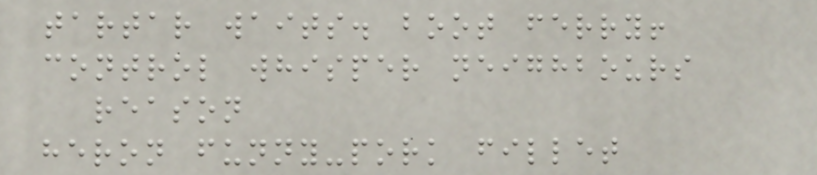tartar waits. boot ferry!
control whisper neighbours
reason
heron funny-pork fillet
